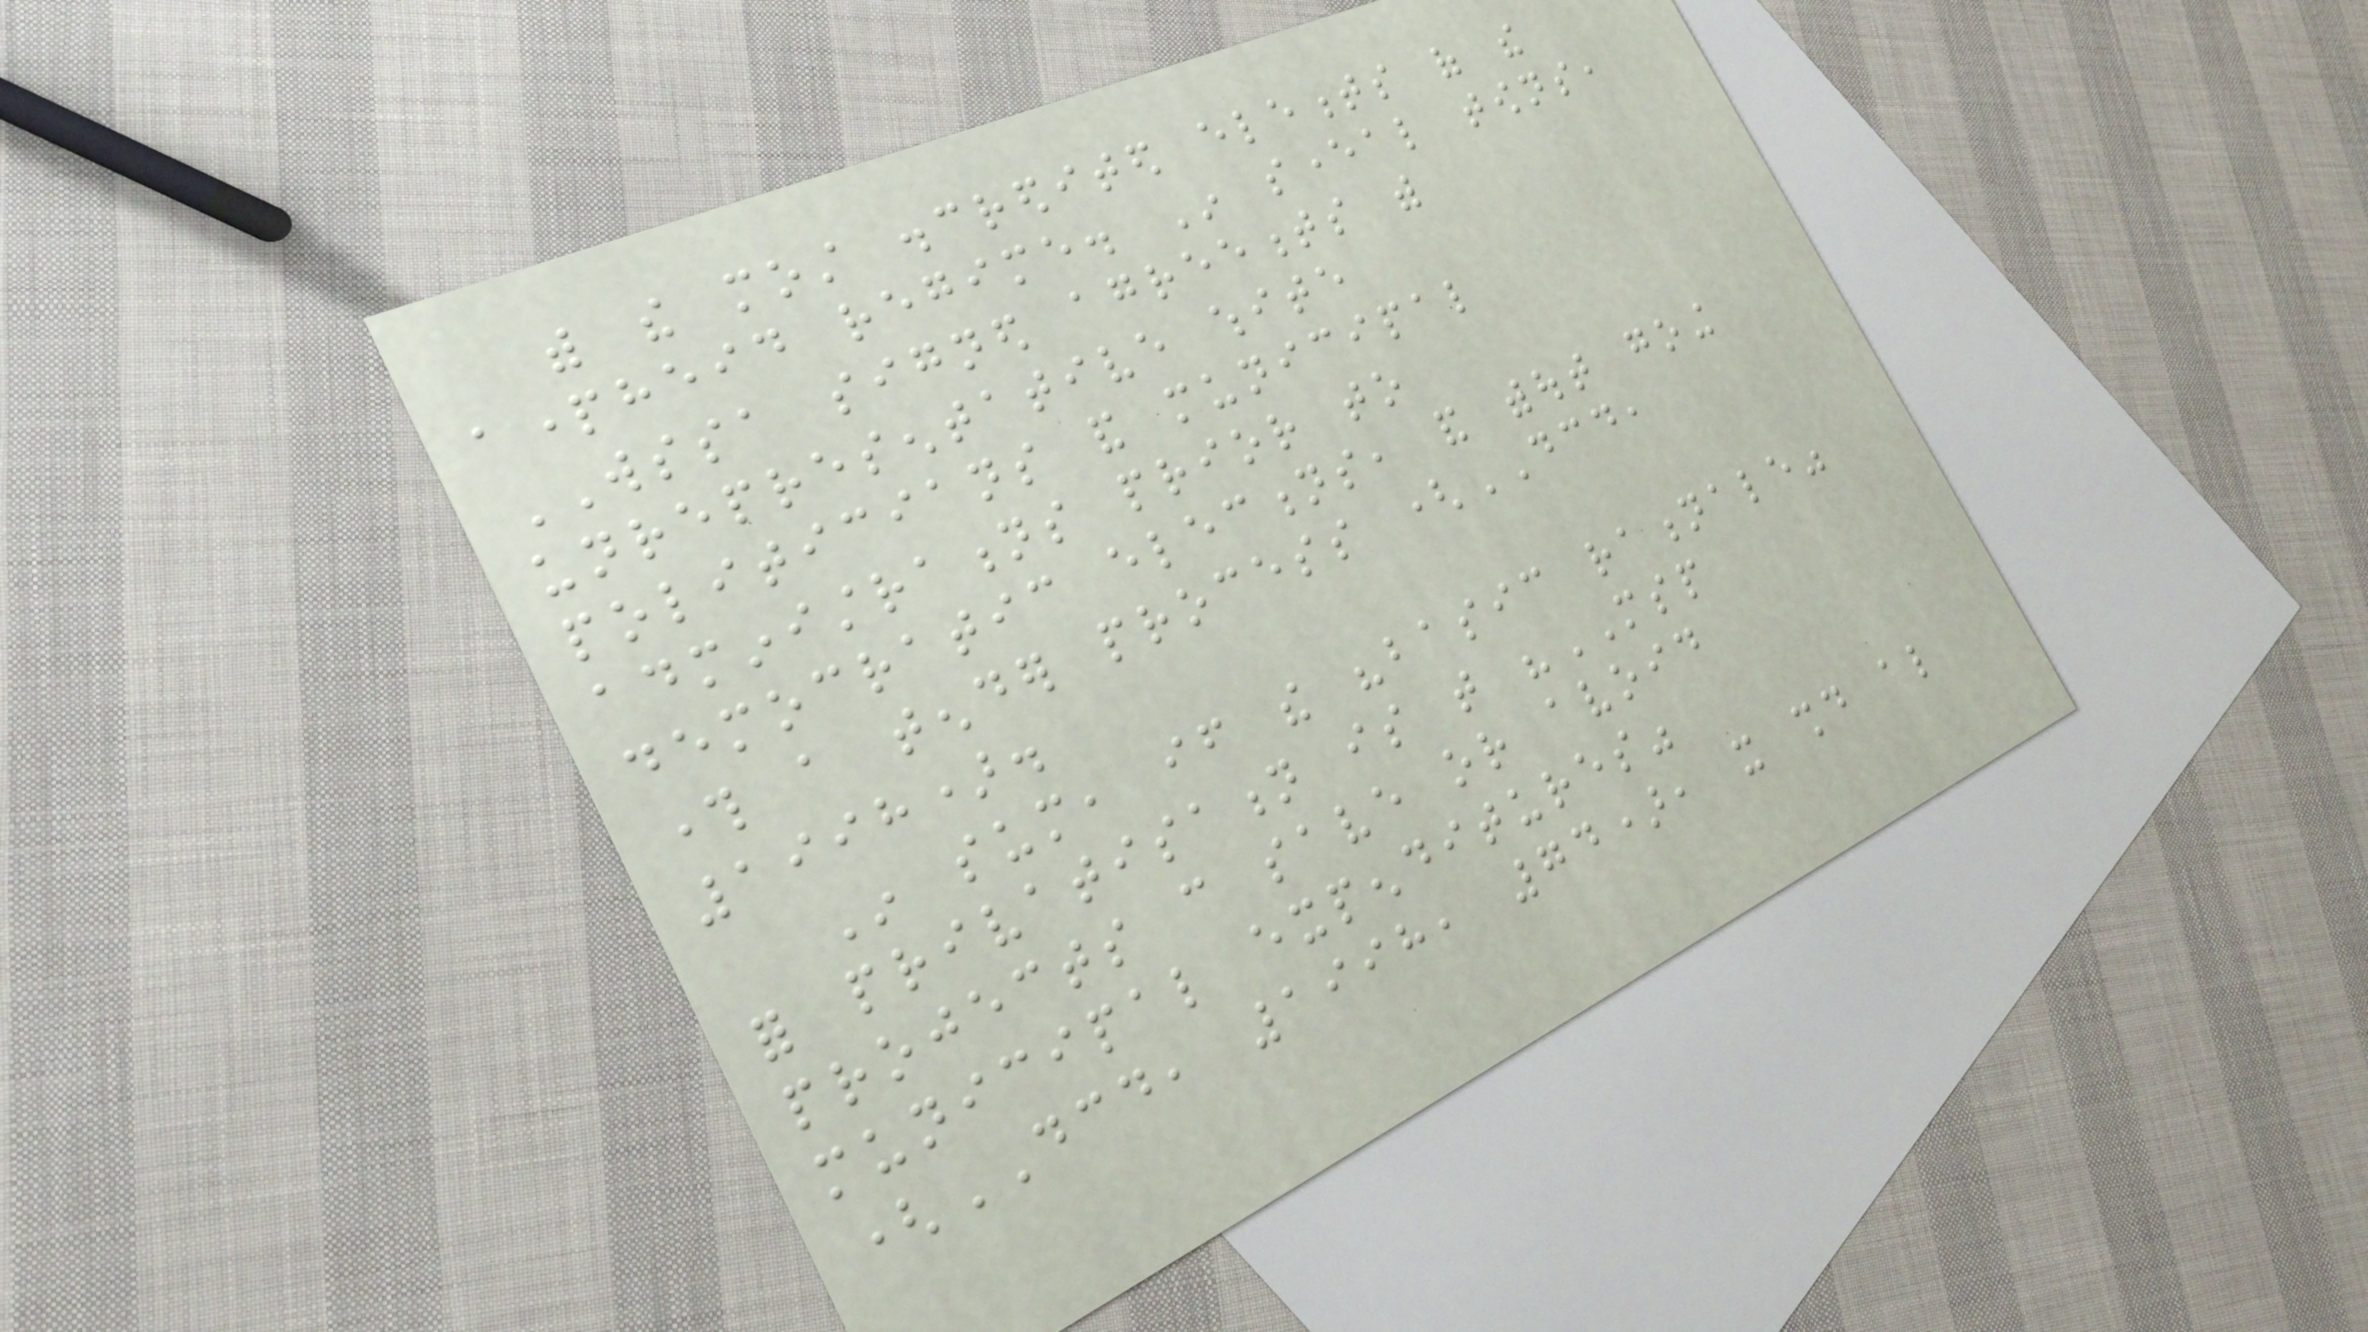with the most discredited elements of the
apartheid regime. In several towns,
WSSA signed agreements with
unrepresentative white
politicians and municipal
administrations prior to
democratic elections, and without going
through a tender process (DCD,
1998).
In sum, if the "basic rationale"
for privatisation is that "MSP
projects can save or avoid
municipal expenditures"
(DCD, 1998, 74), it should also
